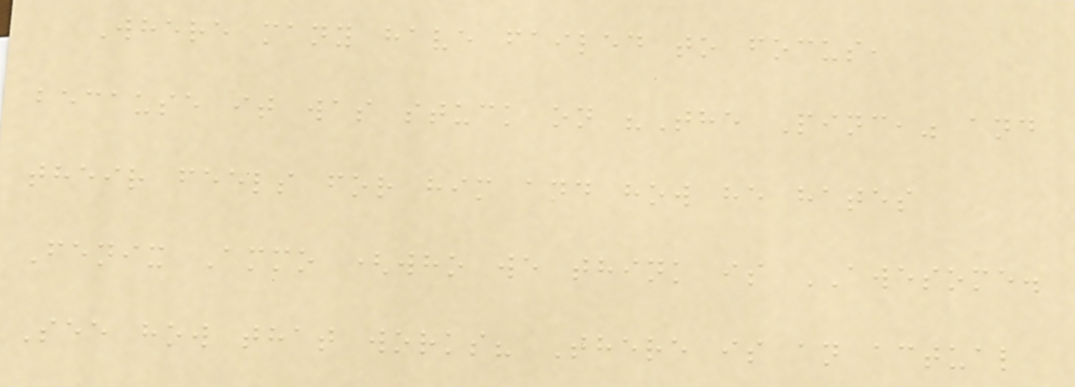Where many have failed to focus,
because it was stuck on "The Pinc," and
their feels for him and how he hates
Fenix Ammo (who we think is AWESOME.
See how that works? There is an actual
